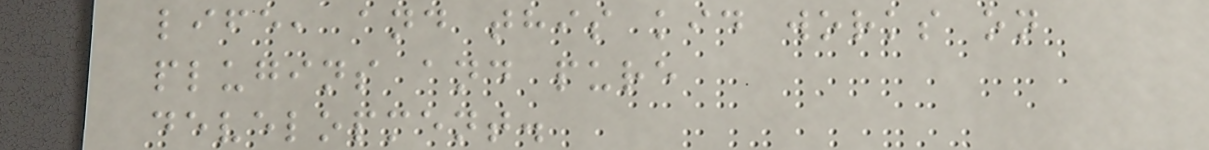life, and this kid works on
plugins and pure
development.
